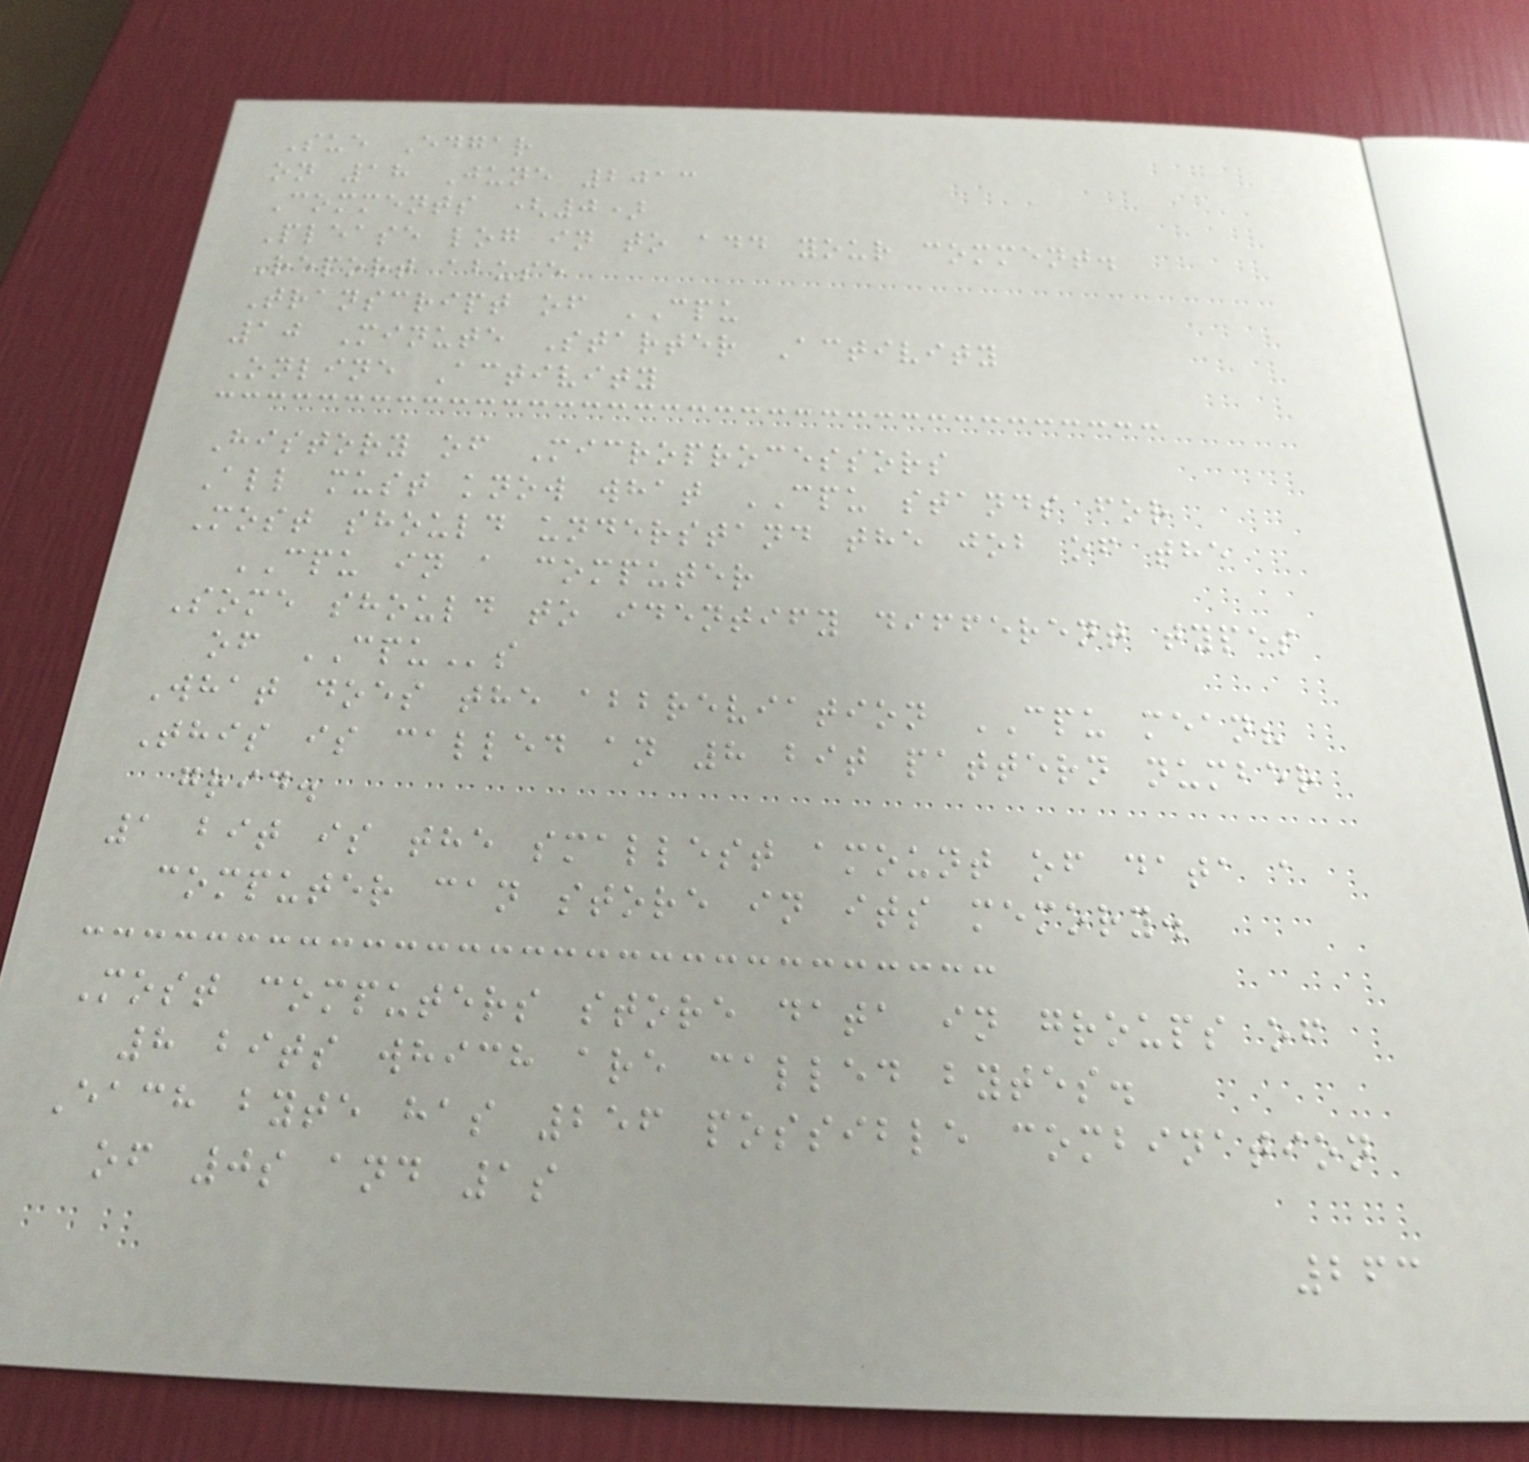Sue Edgar
on 18 June 2013
Comments (0)
Please log in to add your comment.
Report abuse
Transcript of CPU
10 Minute Starter Activity
Online Activity
History of Microprocessors
All must know what CPU stands for
Most should understand the job of the
CPU in a computer
Some should to identify different types
of CPUs
What does the abbreviation CPU mean?
This is called an 8 bit pattern number
grid.
1 bit is the smallest amount of data a
computer can store in its memory.
Most computers store data in groups of
8 bits which are called bytes.
Each byte has 256 possible combination
of 0s and 1s
263
